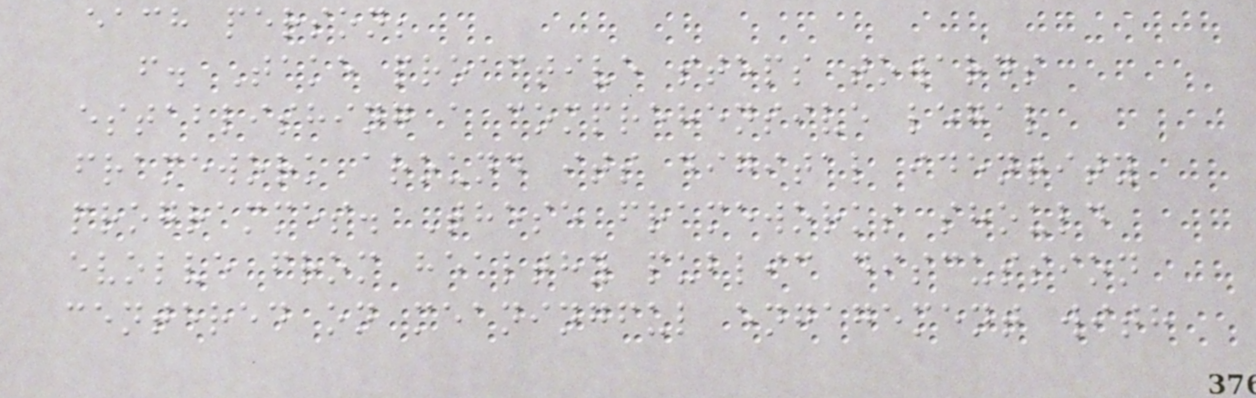each person;
f. Take proactive steps towards
establishing a comprehensive legal
framework around its digital identity
programmes. These frameworks should
evolve from healthy public discussion
centered on meaningful engagement with
